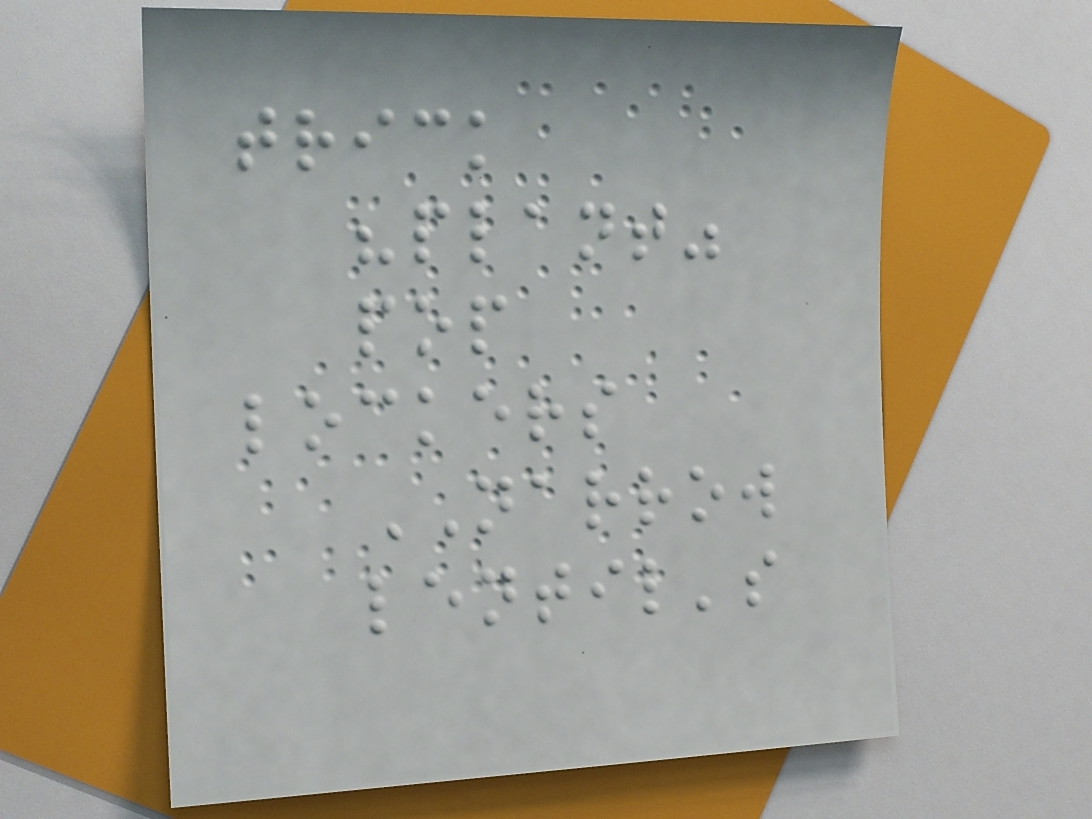trick
"plant"
pop
lockers
NARROW
lentil's
